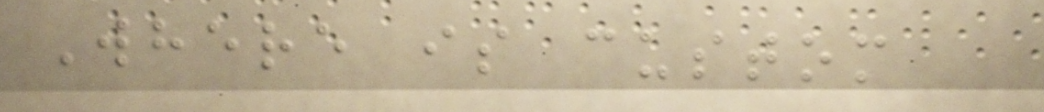Where is custom
